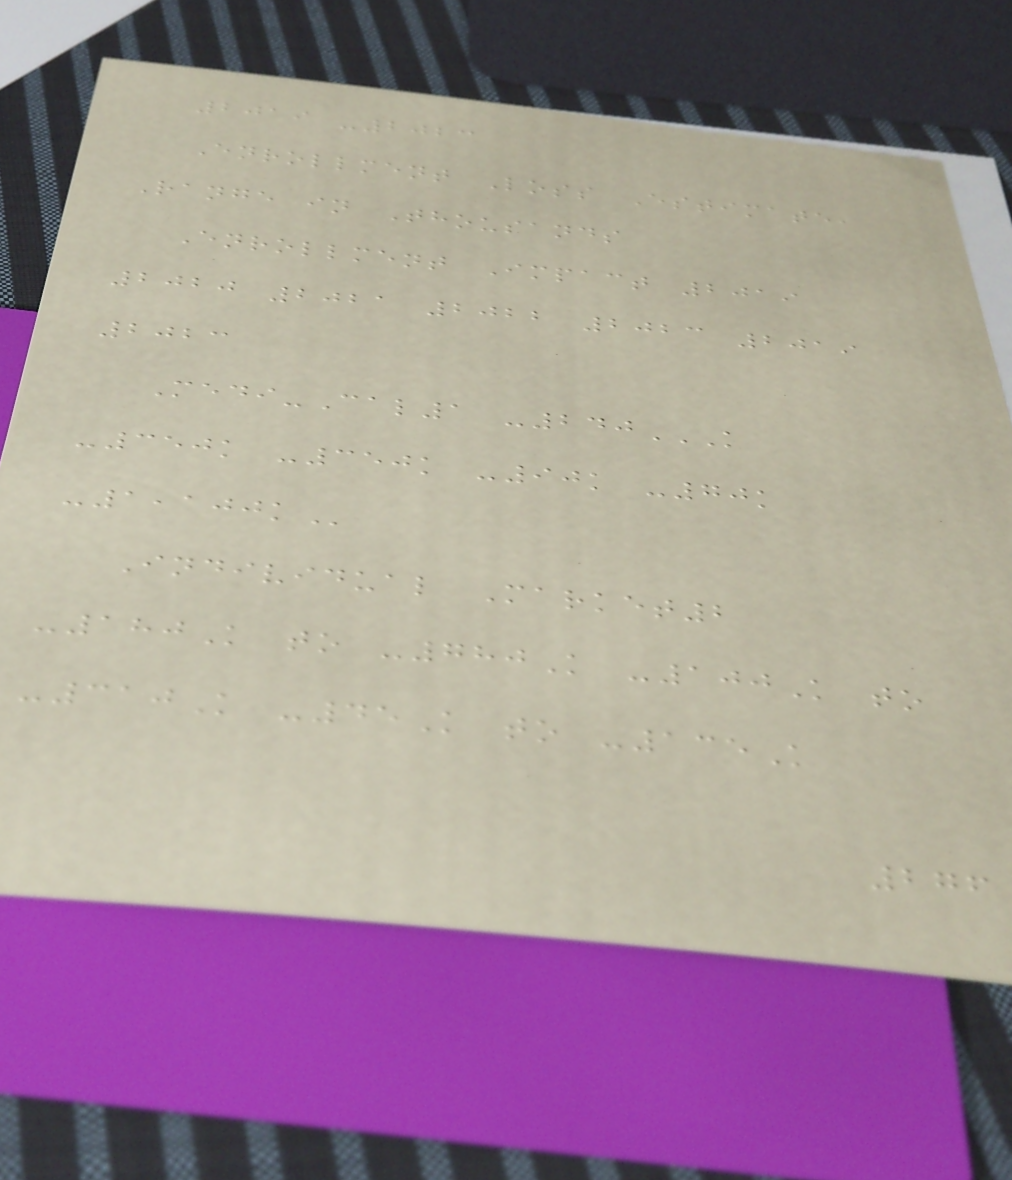2019 -2023
Enrollment Loss Estimate,
Range in Thousands
Enrollment Impact 2019
2020 2021 2022 2023 2019
2023
Medi-Cal1 -240K
-350K -350K -90K -70K
-1,100K
Individual Market2
-180K to -780K -100K to
-310K -45K to -135K
276
